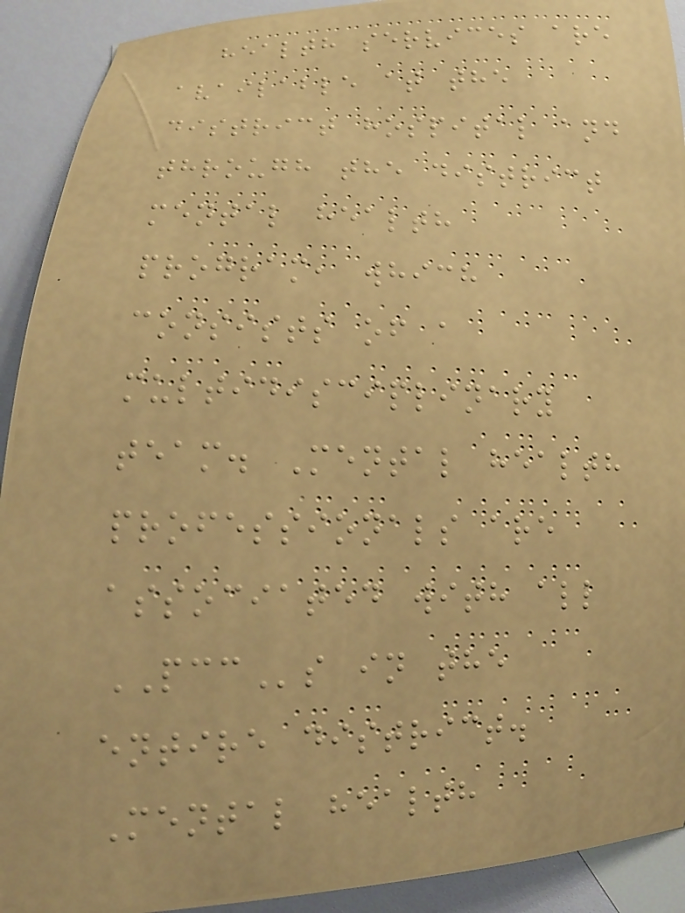health services are
available at the
district hospital and
through the district
mental health
program, which
consists of a
multidisciplinary
team. Mental health
professionals are
associated with all
PCCs in the
entire district.
Mental health
